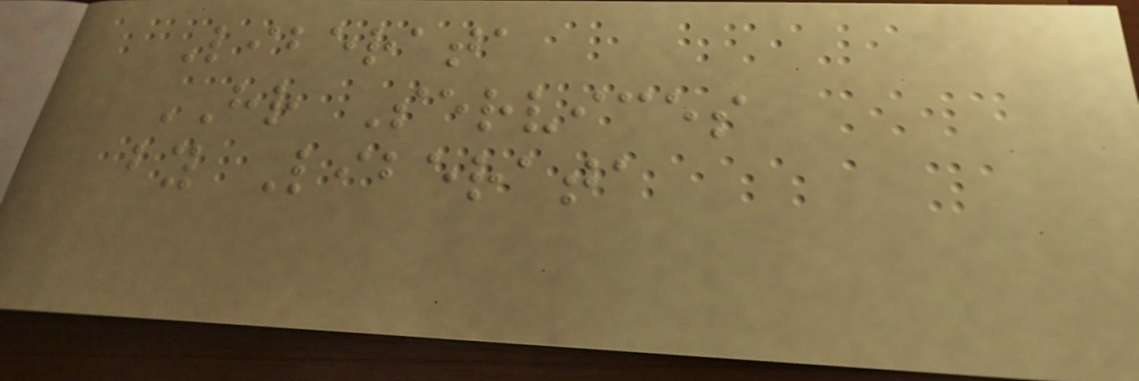Liberata
HR Services
by Liberata
